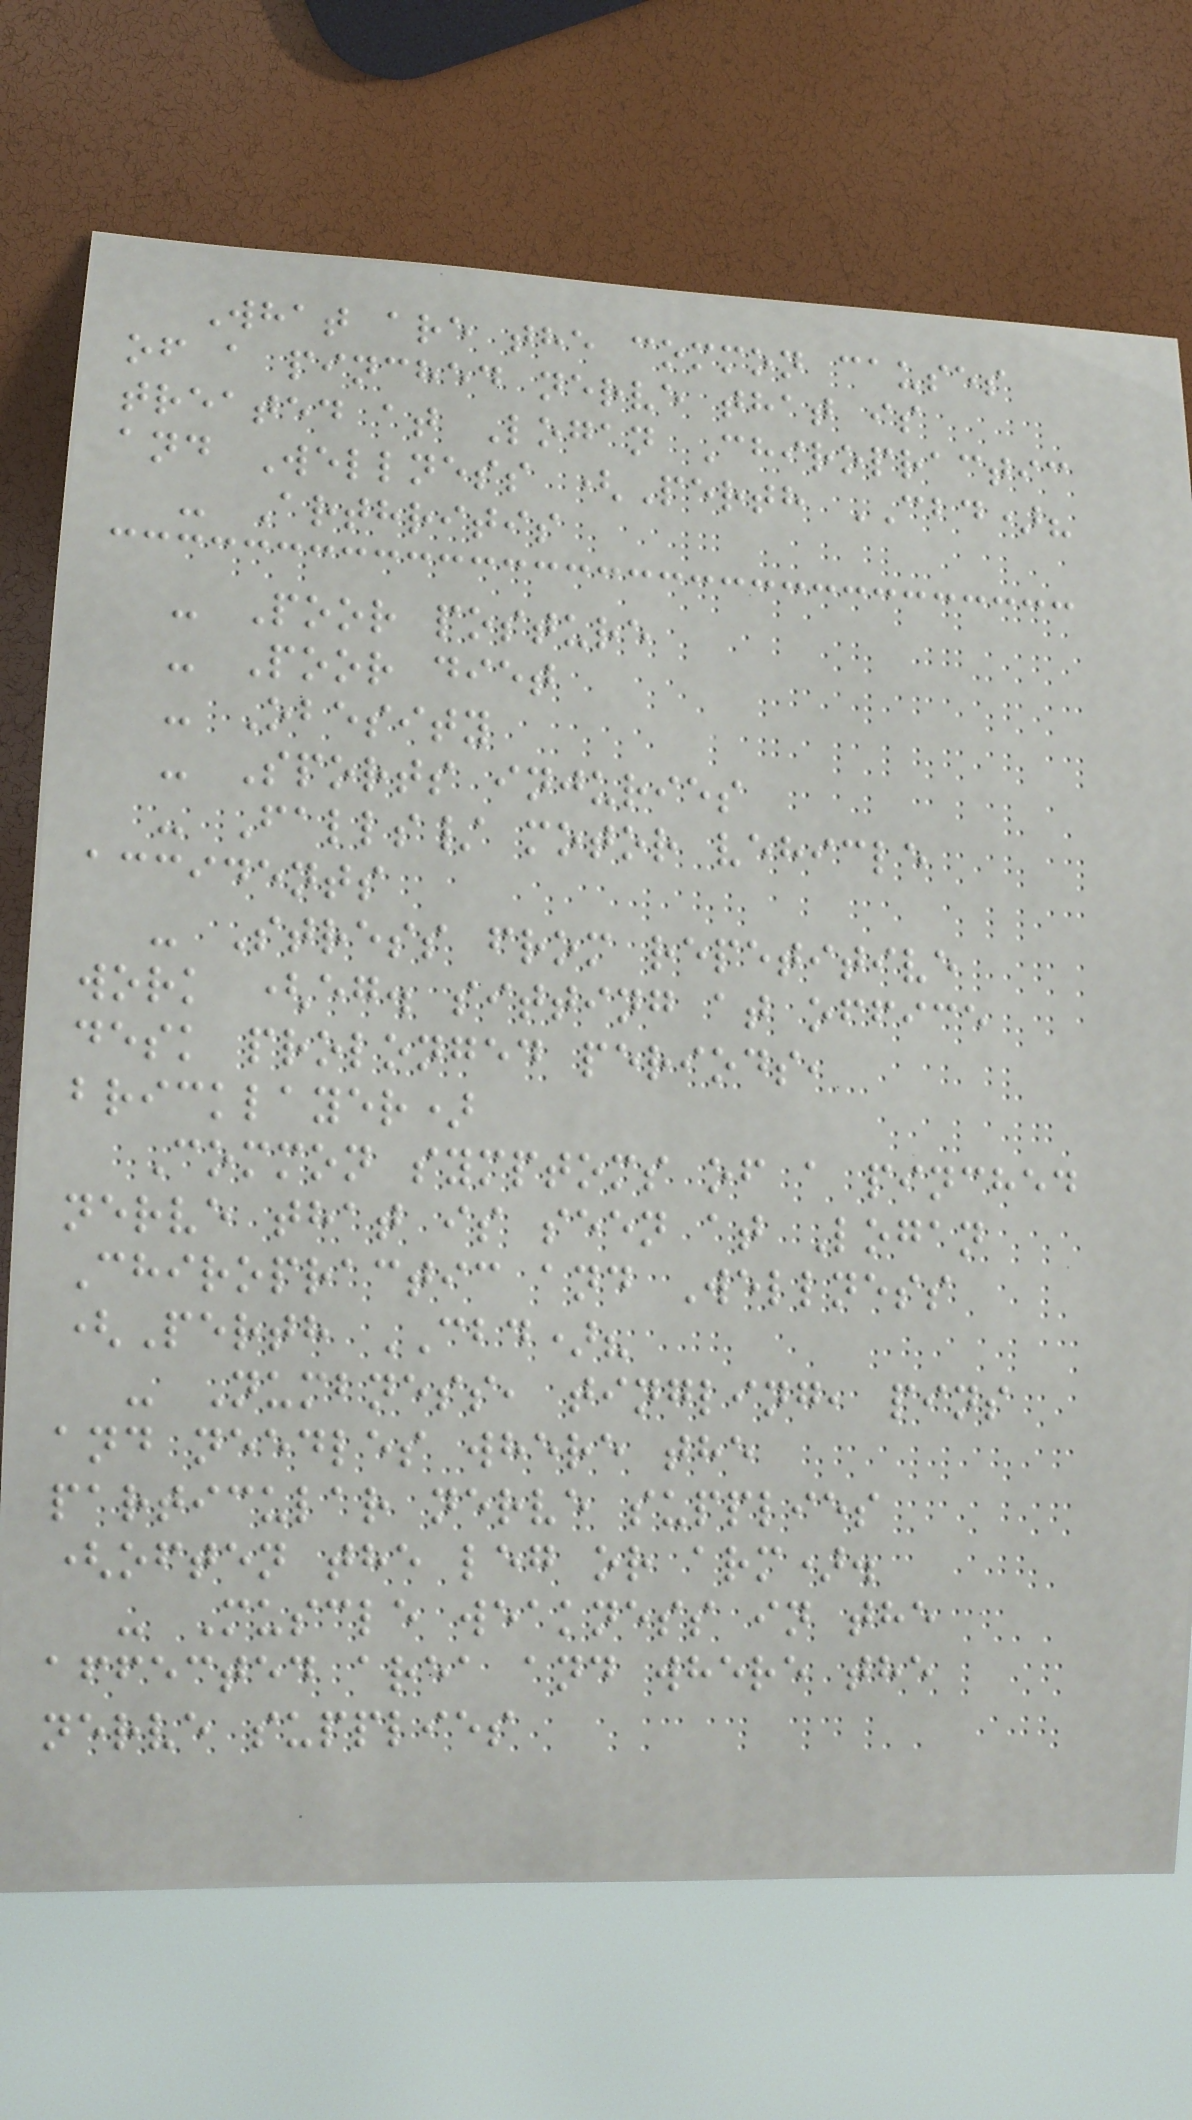What are the common causes
of a pinched nerve that is
treated at Logan Chiropractic
and Wellness (Perth CBD)?
- Arthritis
- Poor posture
- Poor diet
- Obesity
- Sports injuries
- Falls/ motor vehicle
accidents
- Stress from repetitive
work (eg. sitting at office
desk prolonged periods,
bricklayer)
Common symptoms of a pinched
nerve that is seen at Logan
Chiropractic and Wellness
(Perth CBD)?
- Numbness, tingling, pins
and needles where the
particular nerve supplies
(often the leg or arm).
- Muscle weakness in the
affected area and where the
nerve supplies
